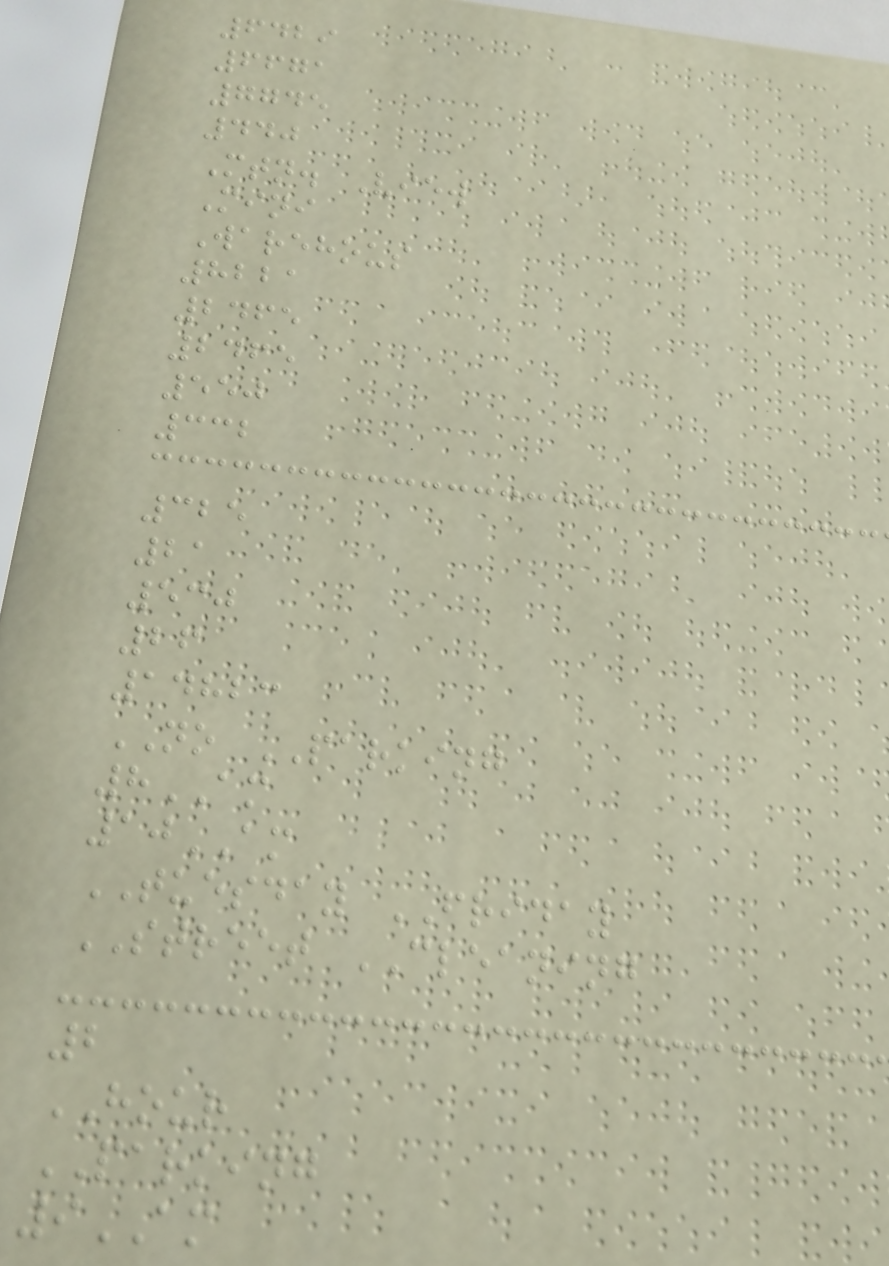6429
6671
7745
440
Mtn. View
Mini
Warehous
8221
2465
2465
550
332
325
21
530
26
14823
NO PARKING
8AM
10AM
TUESDAY FRIDAY
STREET CLEANING
2
HOUR
PARKING
9AM
